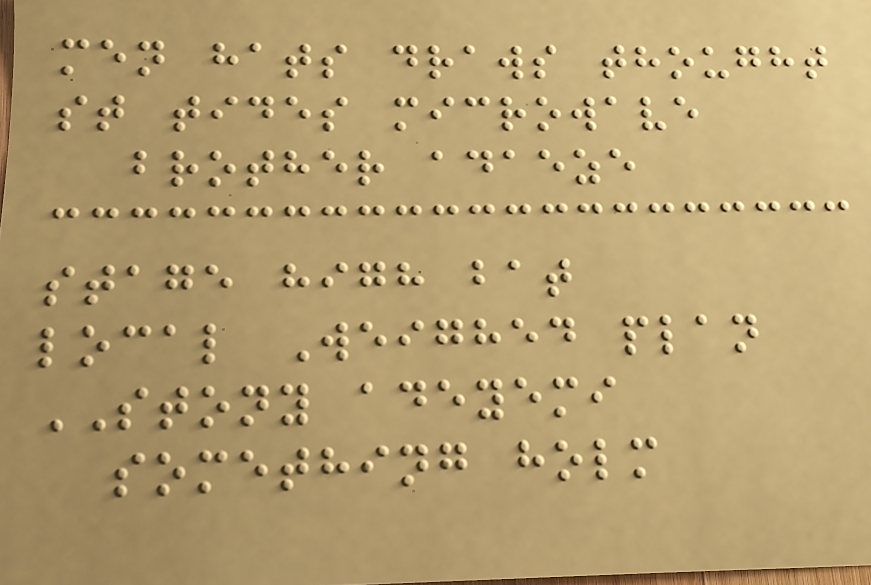men hats draws thought
st tides microwave
brother adaeze
stage high bat
local Weighed plan
STONY adeyemi
something holm
